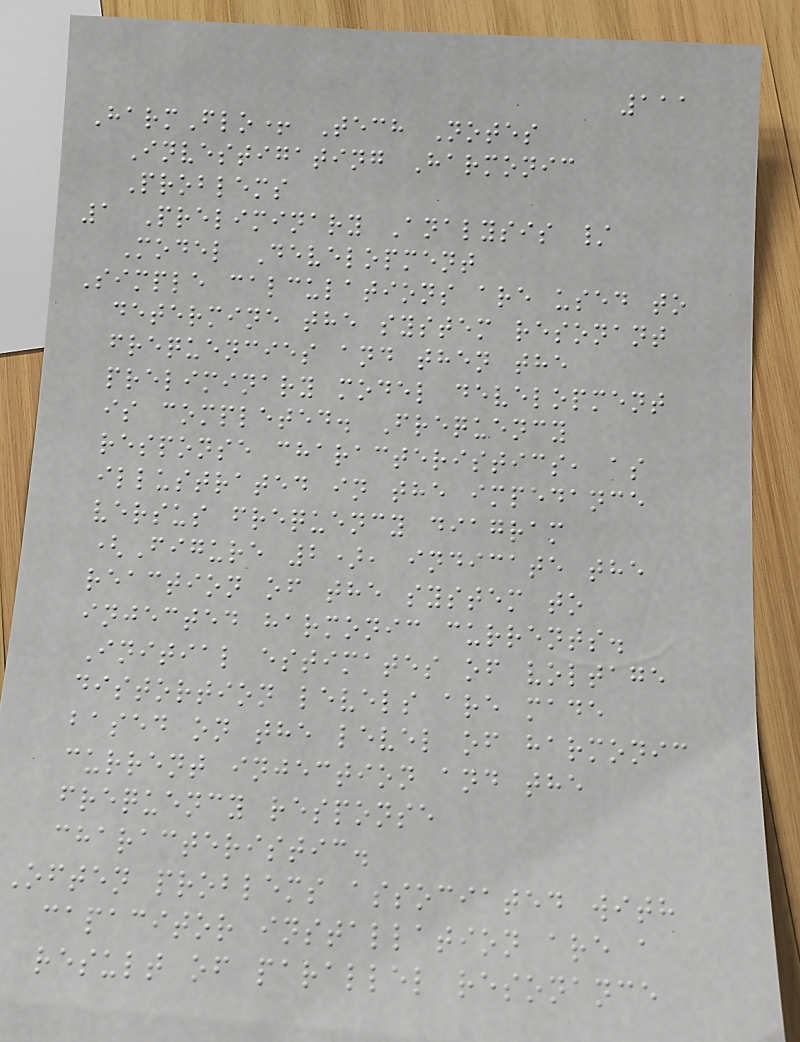111
HarmFlo+ Tech Notes
Investigating Harmonic
Problems
1 Preliminary Analysis /
Model Development
Simple calculations are used to
determine the system resonant
frequencies and then the
preliminary model development
is completed. Frequency
response characteristics, as
illustrated in the impedance
versus frequency diagram
(Figure 2), indicate the
reaction of the system to
injected harmonic currents.
Initial estimates of voltage
distortion levels are made
based on the level of harmonic
current injection and the
frequency response
characteristic.
Often problems associated with
capacitor installation are a
result of parallel resonance
